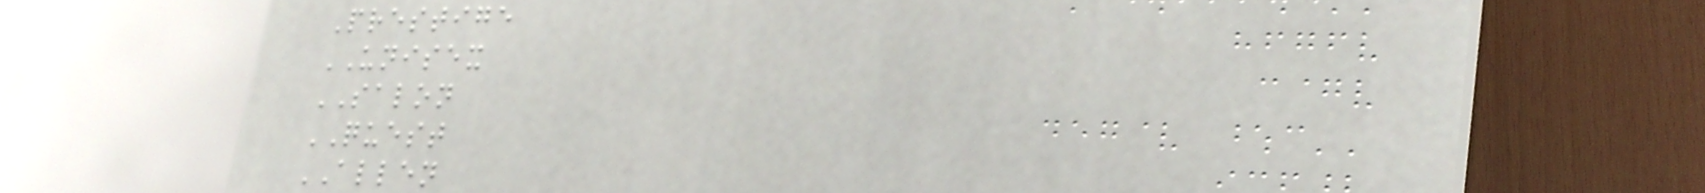Prestige
UNISEX
SALON
QUEST
ALLEN
